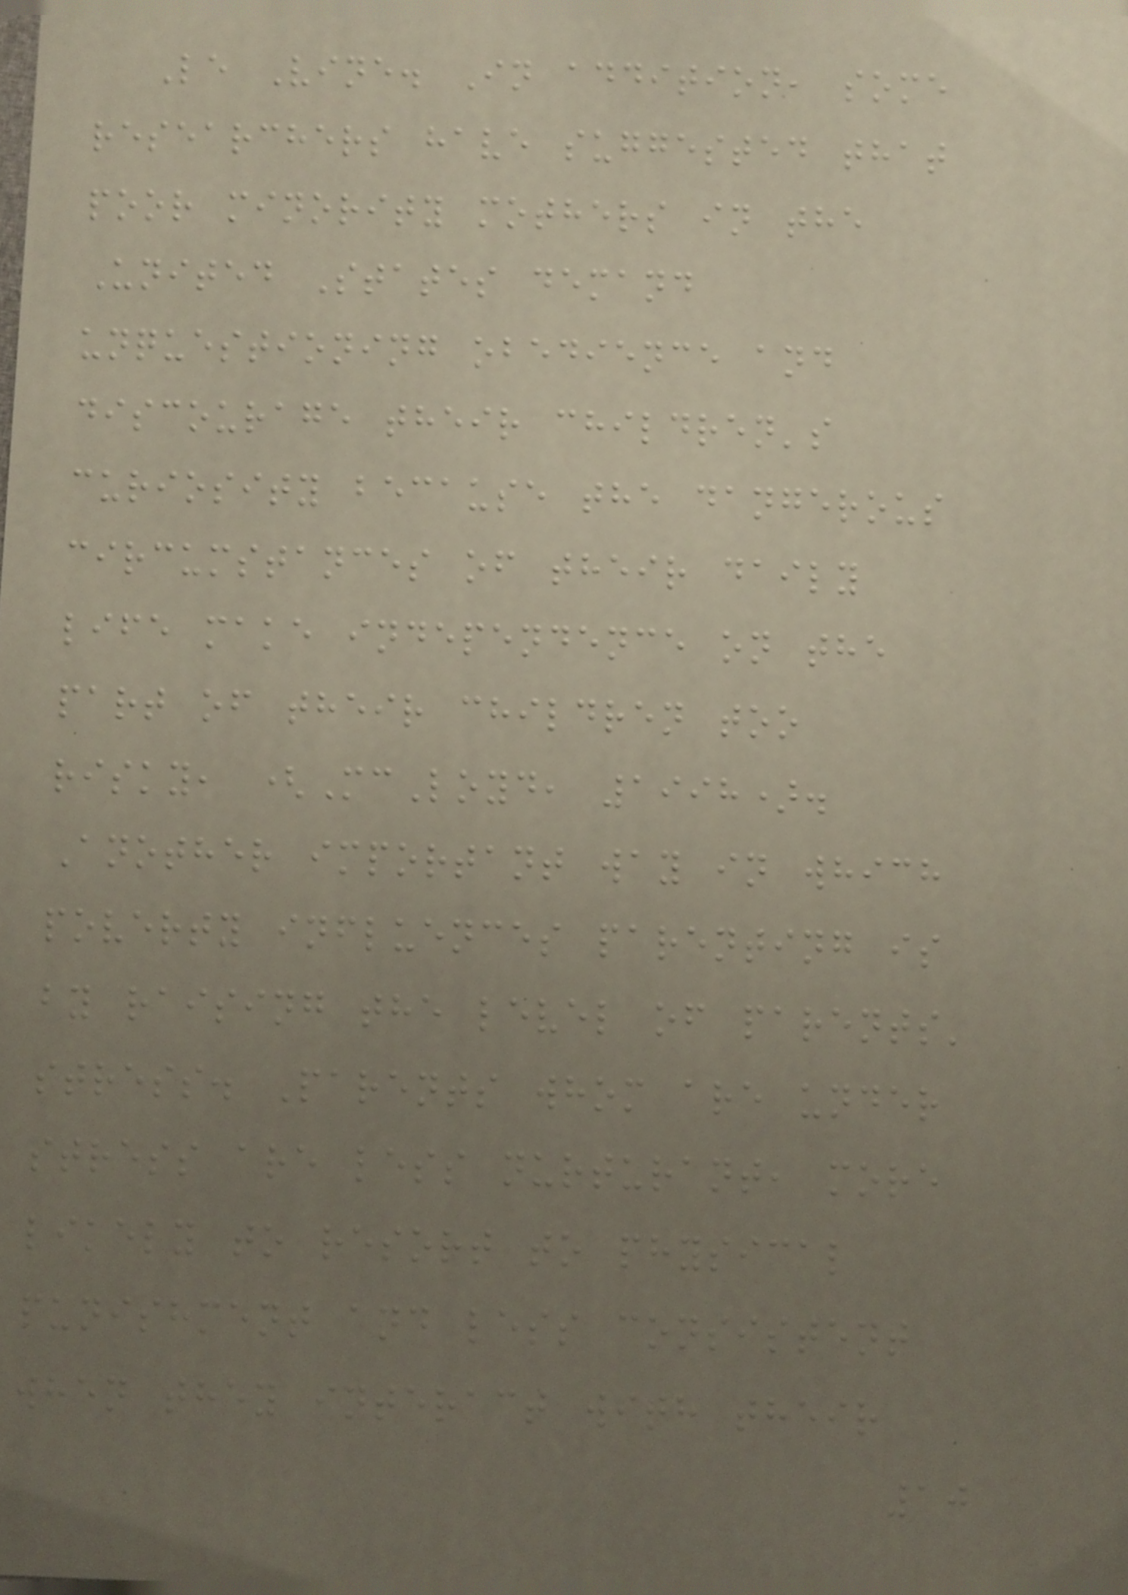Le Vine. In addition, some
researchers have suggested that
poor minority mothers in the
United States demand
unquestioning obedience and
discourage their children's
curiosity because the dangerous
circumstances of their daily
life make independence on the
part of their children too
risky, (McLoyd, 1998).
Another important way in which
poverty influences parenting is
by raising the level of parents'
stress. Parents whom are under
stress are less nurturant, more
likely to resort to physical
punishment and less consistent
when they interact with their
10
